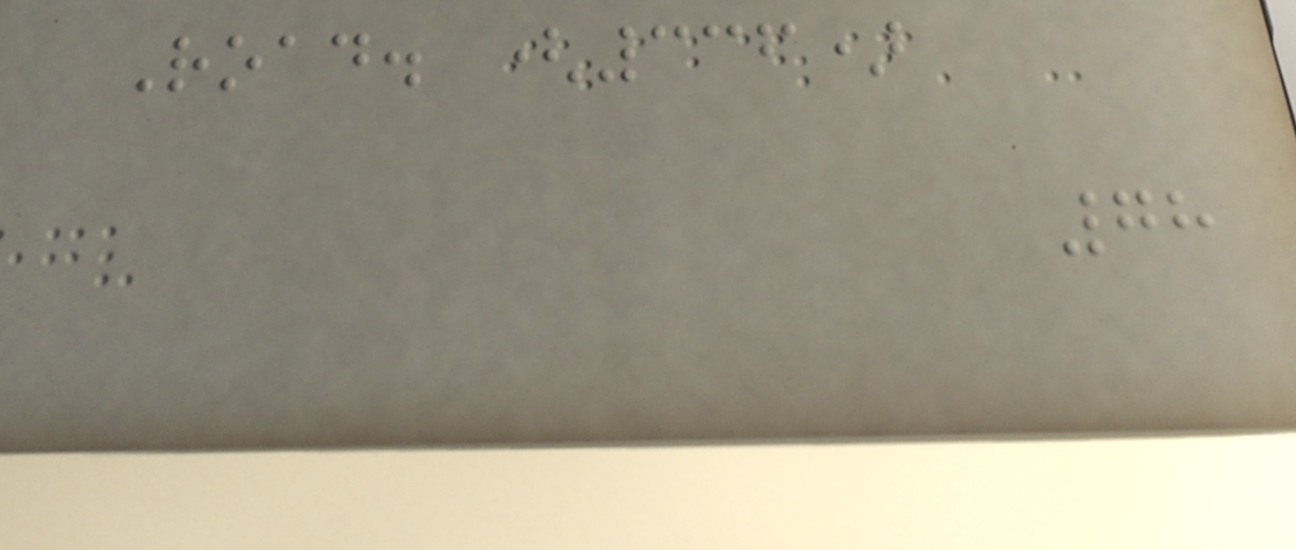Road. (336)
78
